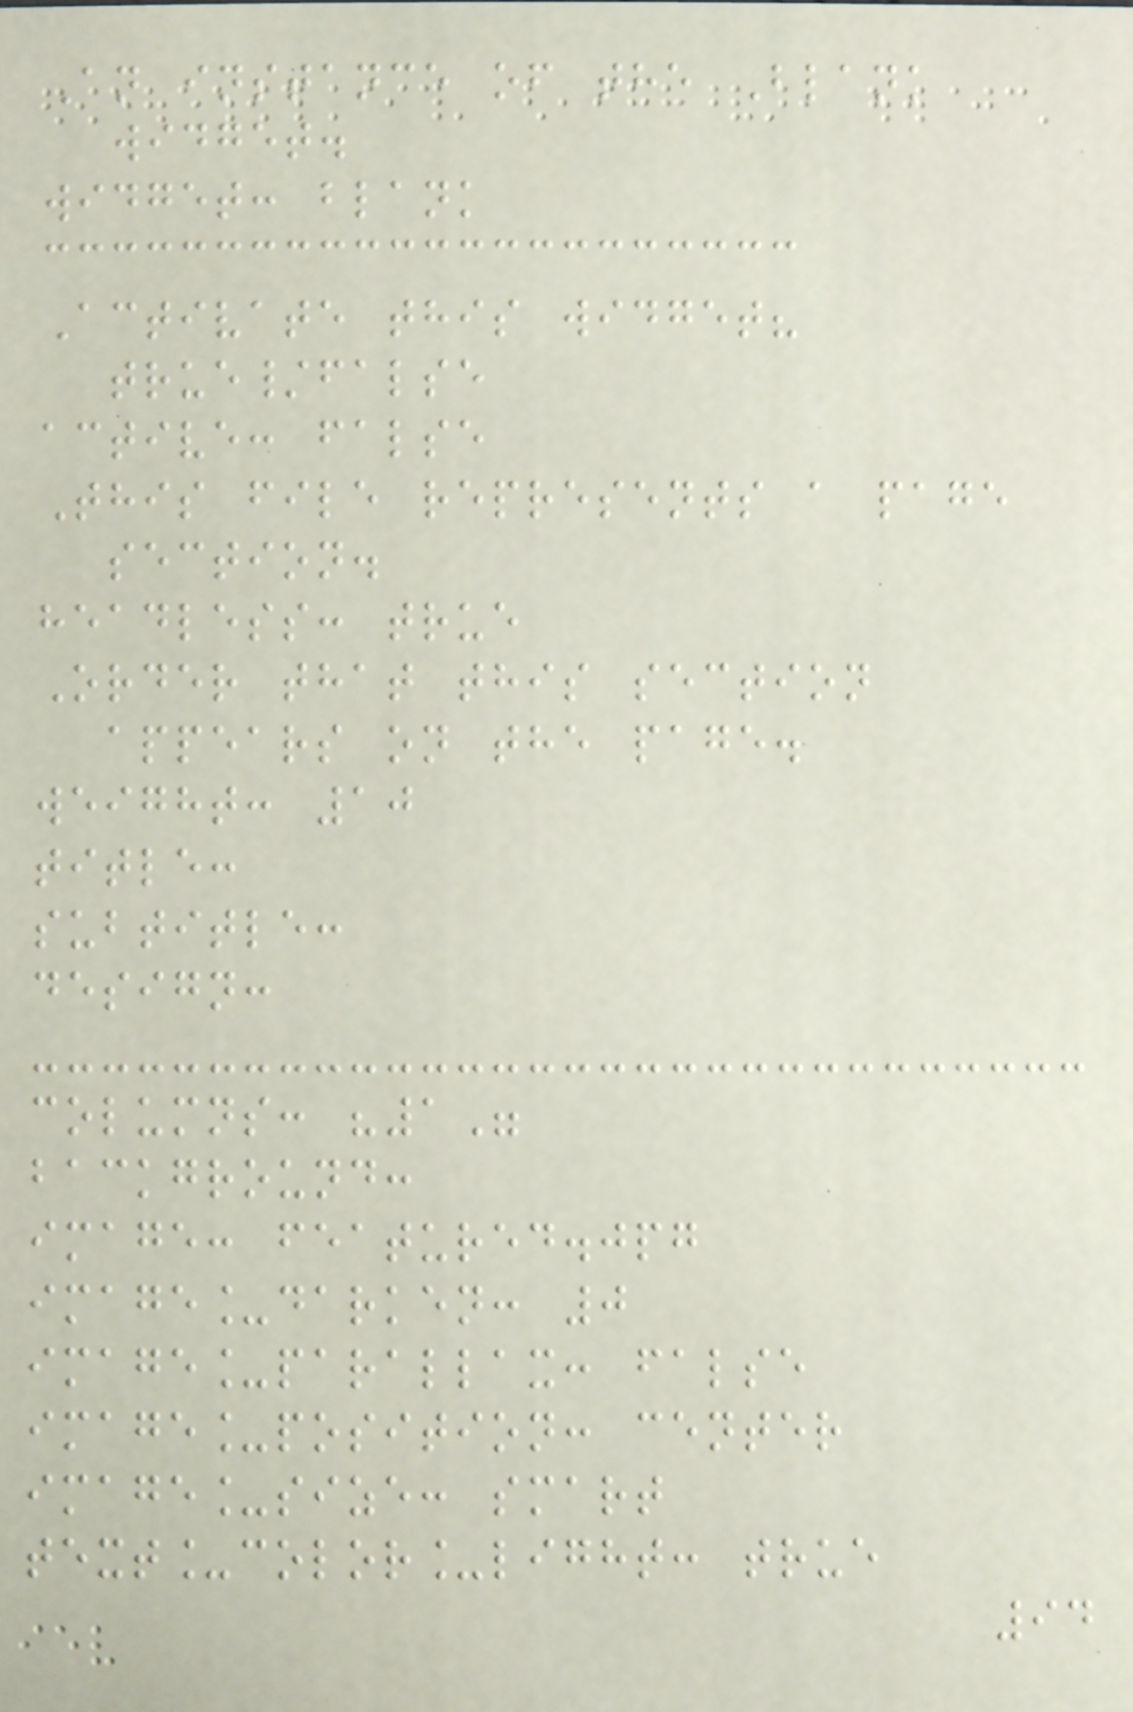An instance of the Blank
widget.
widget: blank
Activate this widget?
true/false
active: false
This file represents a page
section.
headless: true
Order that this section
appears on the page.
weight: 10
title:
subtitle:
design:
columns: "1"
background:
image: featured.jpg
image_darken: 0
image_parallax: false
image_position: center
image_size: smart
text_color_light: true
94
